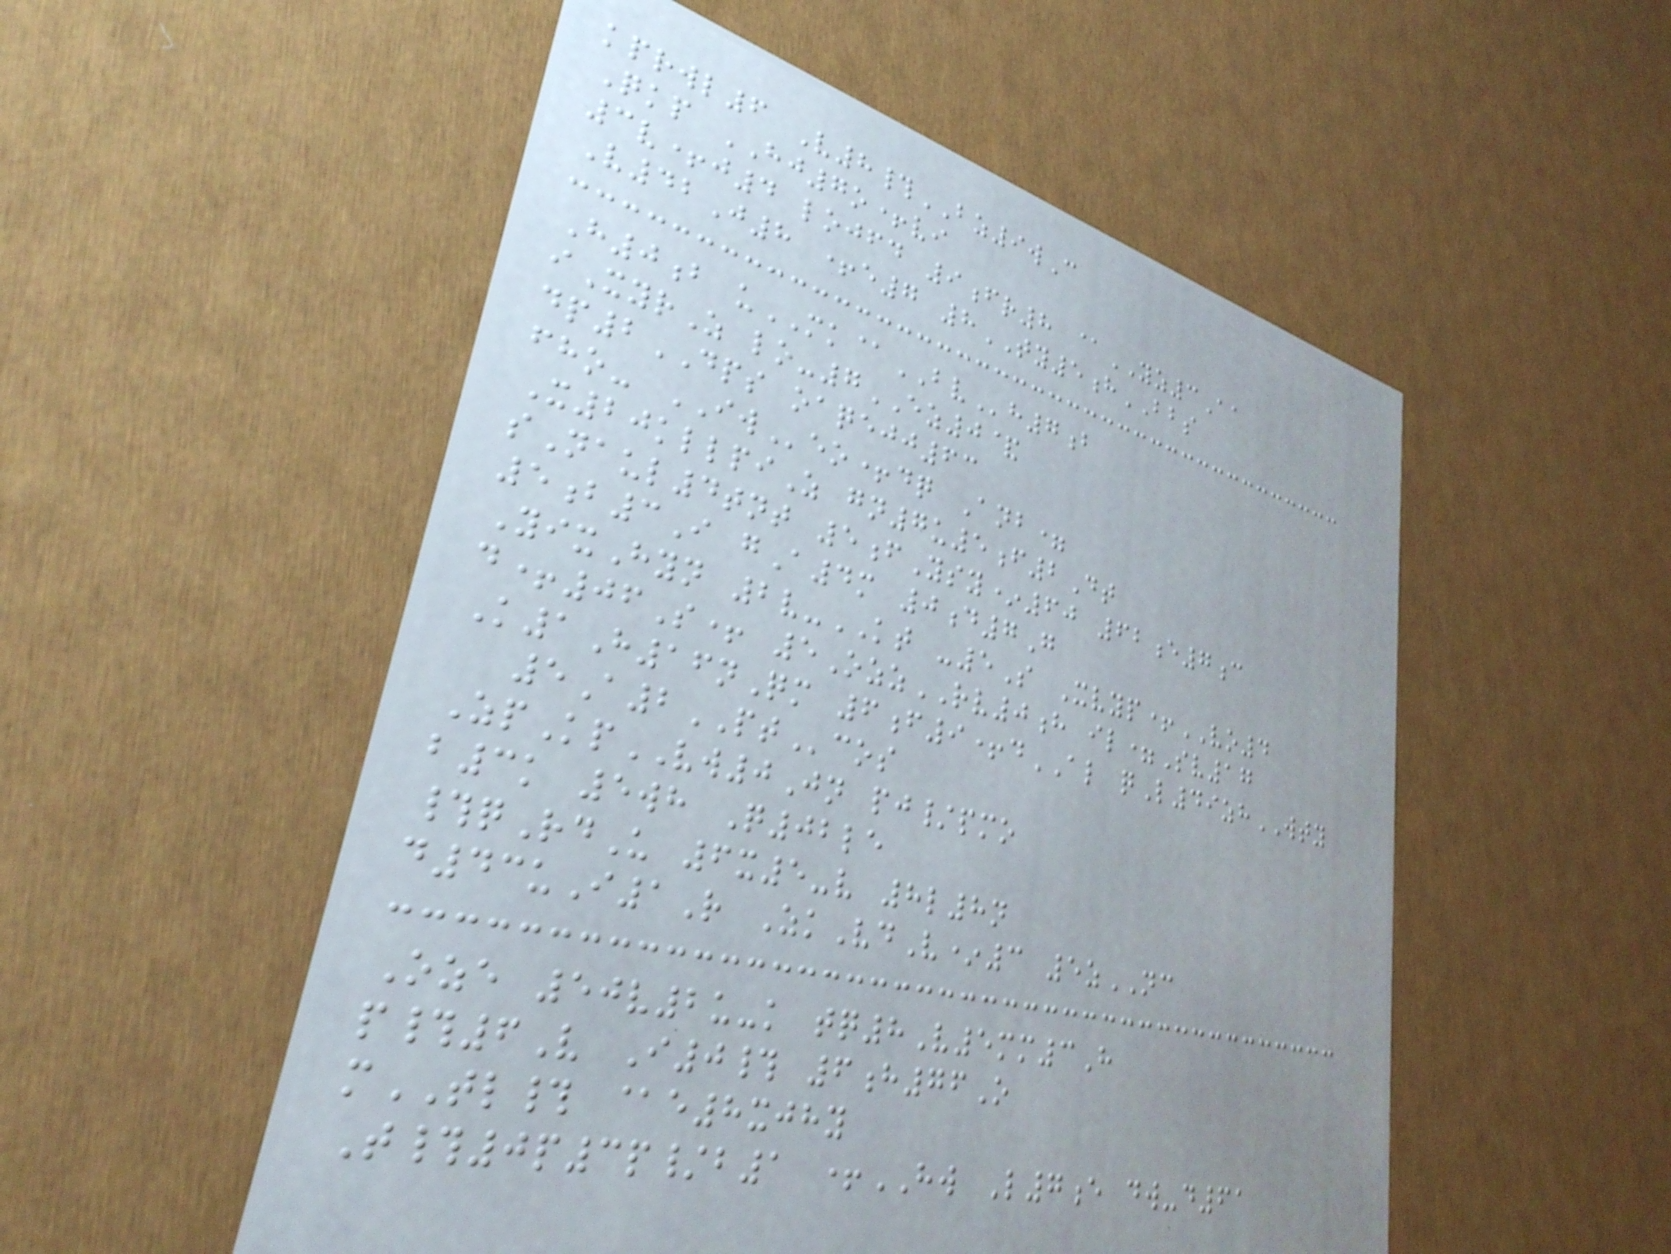kprwl6 V8#BZ9wC
Qkp HJ7o+vi
3v+j4 lojfd 9fr8 @YZ3Aa
V42J8 +e7 8TY5hBBS
H0b uMK@BVh7b
iXyrZ lo-7EZ0&
dp2DPS oaqejj63
fho- IWeo+dq Anb=
X20kllpiZ gn7u5f2Dt
sNaul4tnt 5fYsy*60 62e7c
5b3I gA4m 0d7G
YixHyn 2v-KT -5S Xvyp+VO4
d+06S+ 5OzzRV0h il=Sv17
K1H16nQm 6f9+dAL qL49zhWTY
5A2PTcos
ZpKpVW0Jn pj/pmo
b3k 5wh Q02le
#qRdU 6x5-v 8l8n
d43uI1R ZkVdV*3 5zNC
Oze 50v2u-k tq8V5mm3H
p#6V I0# 6h76O
mTL# @e8xjhy
T#0p3p/b1 +HW L7e dw-d61
